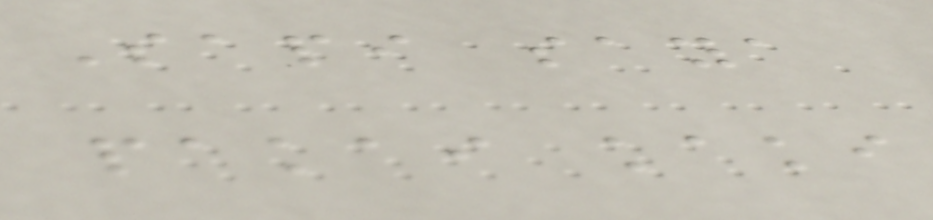Sapi saya
pakai kaki
